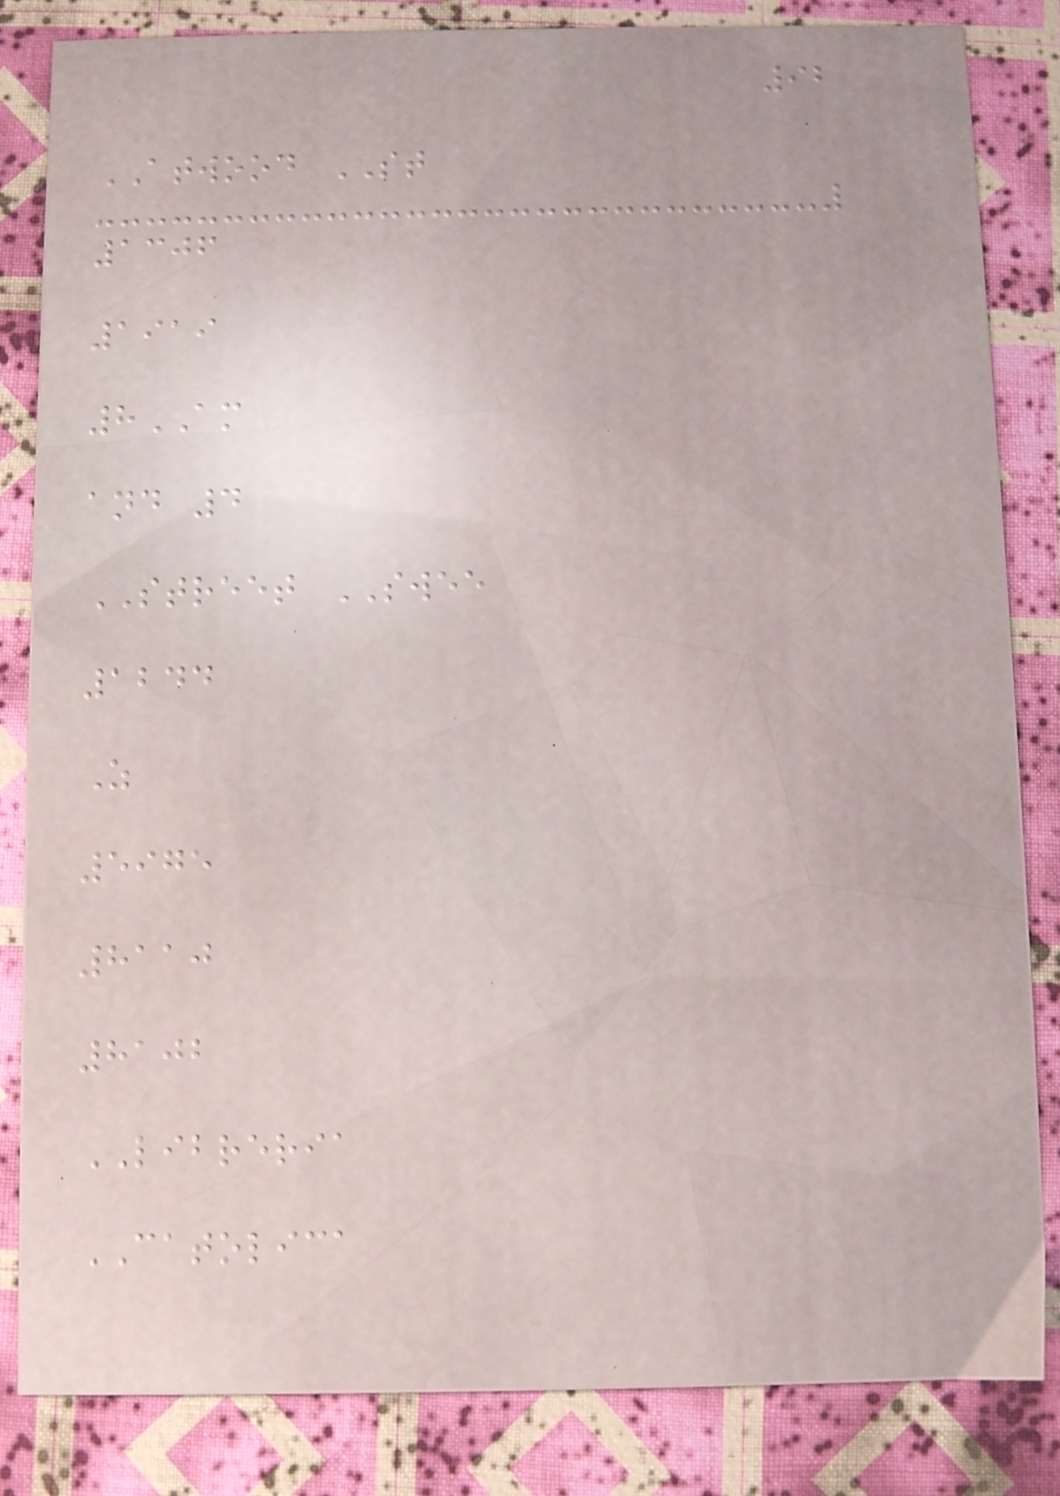92
ATWOOD ST
1306
1919
8AM
and 4
STREET SWEE
1244
Z
5975
8110
8102
LIBRERIA
CATOLICA
